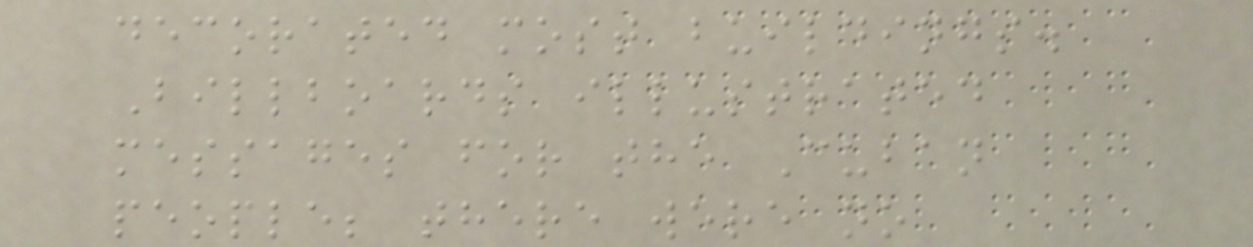decorated most buildings.
Billboards illustrated
messages for the Cuban
people; there were no
